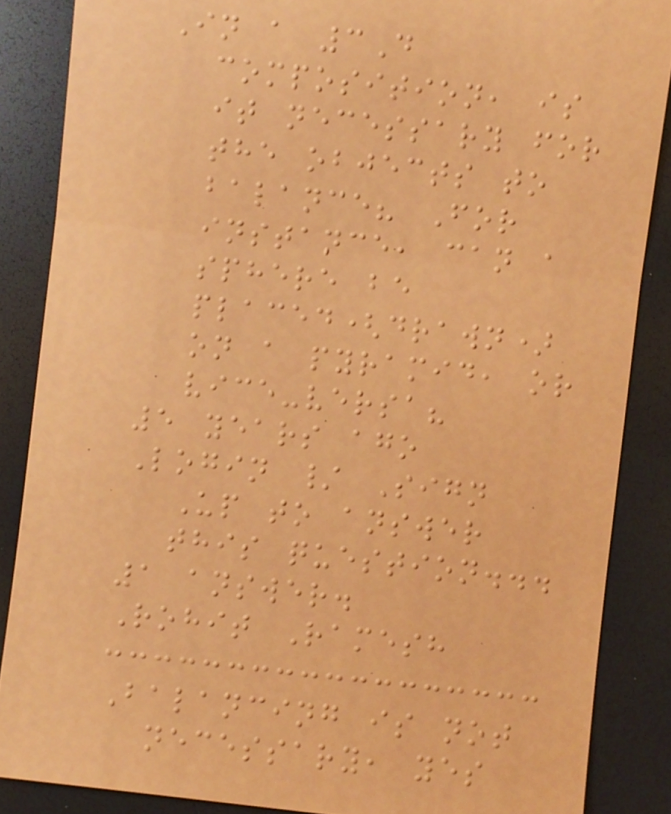In a 3D
composition, is
it necessary for
the objects to
balance? For
instance, can a
sphere be
placed(drawn)
on a pyramid, or
vice-versa?
5 years ago
Login / Sign
Up to answer
this question...
1 answer.
Rohit Ramesh
Balancing is not
necessary, yes
